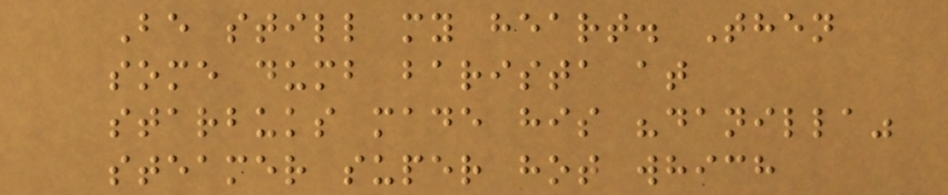Be still my heart. Then
some dumb barista at
starbuks made his "danilla"
steamer super hot which
